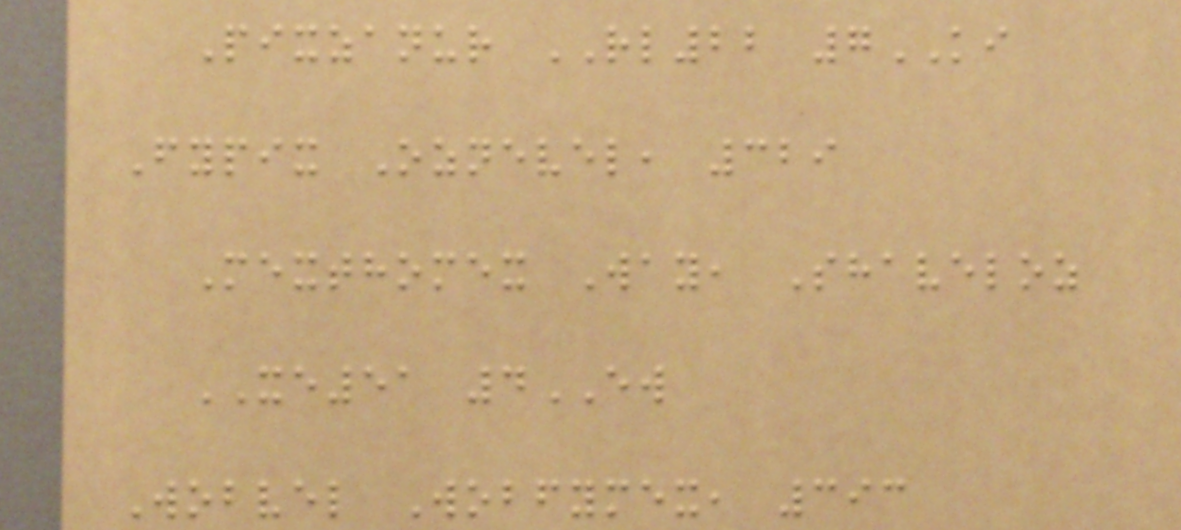Pixzanur RL22 7KI
Fypix Oznevel, 329
Mexthomex Way, Shaveloz
XE51 4EW
Wobvel Wobfymex, 393
